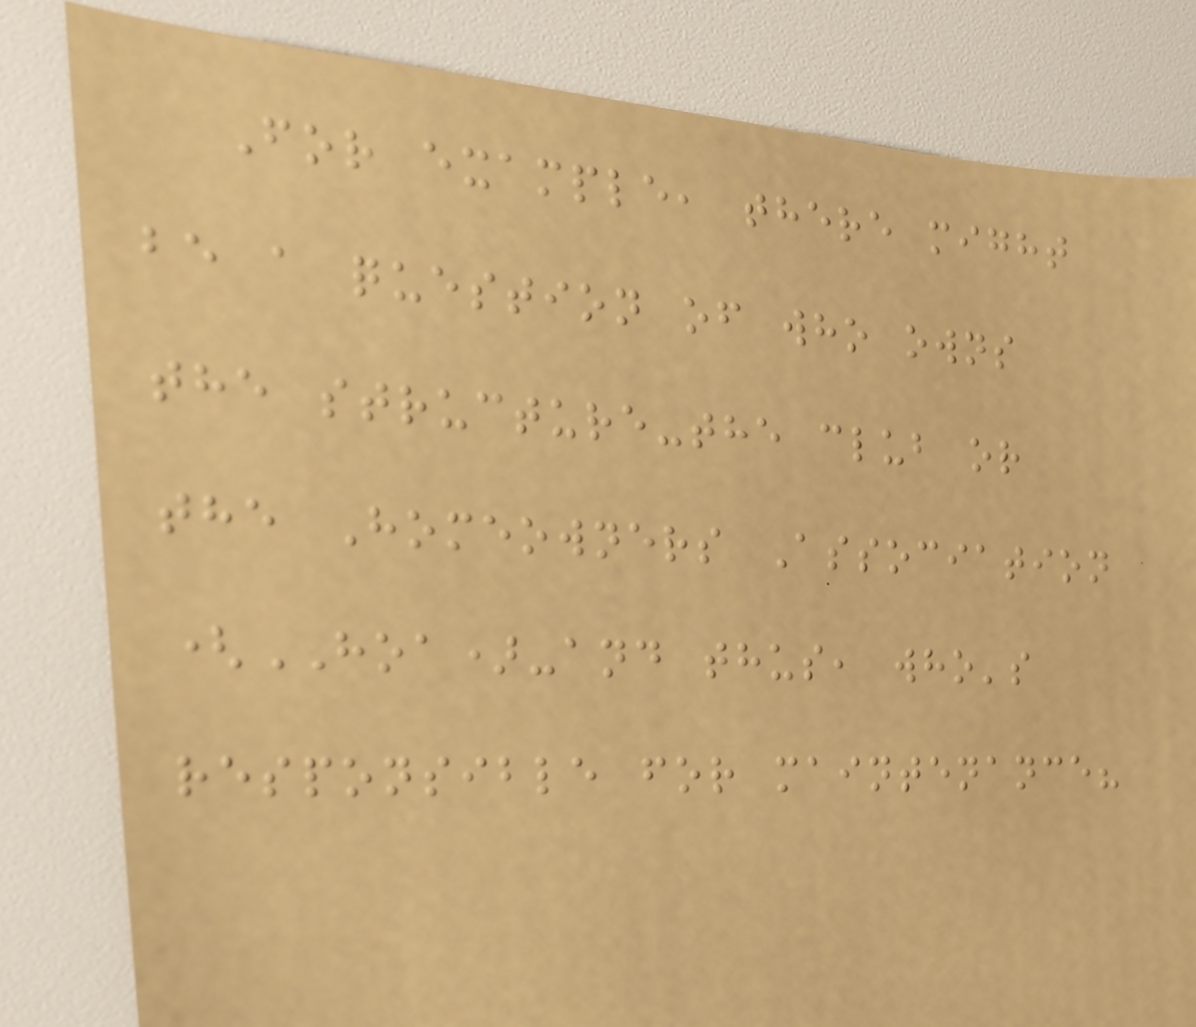For example, there might
be a question of who owns
the structure-the club or
the Homeowners Association
(HOA)-and thus, who's
responsible for maintenance?
